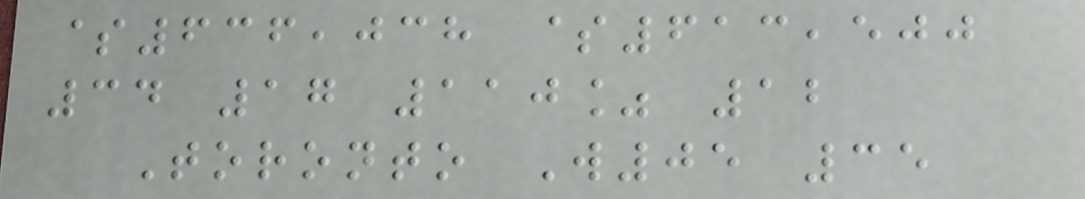$636,038 $613,500
34 17 110% 12
Toronto W05 35
